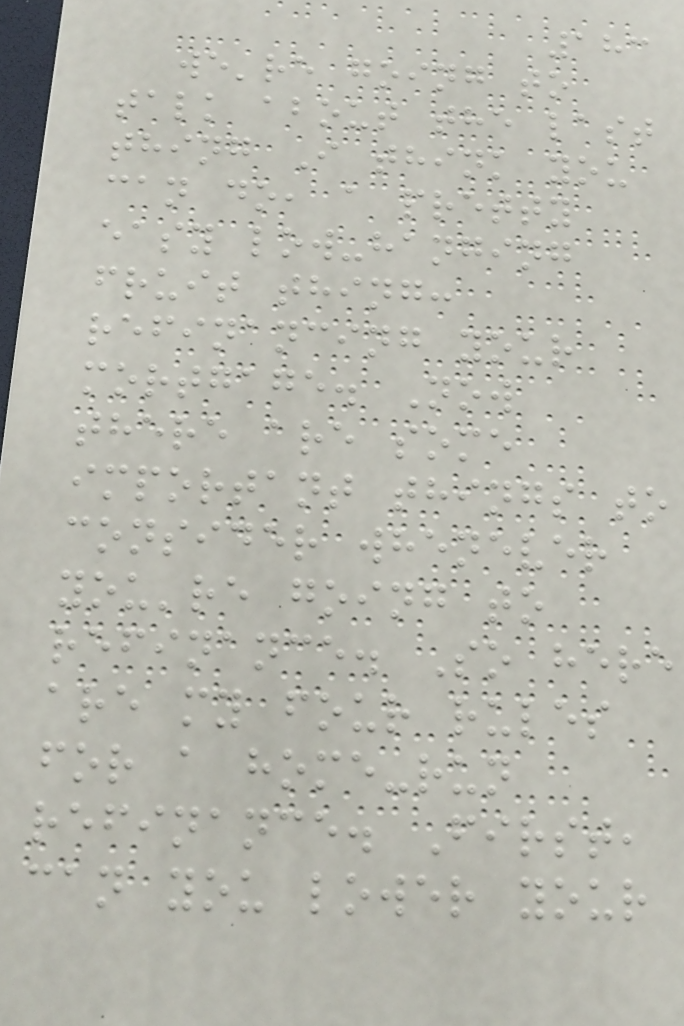183
we're going to
talk about the last
thing I think you
can do, a pretty
easy low-hanging
fruit thing:
refinancing your
mortgage. Now
there are some
important things to
consider whenever
you're going to
refinance. So here
are my four rules
for a home-run
refinance. First,
can you lower your
